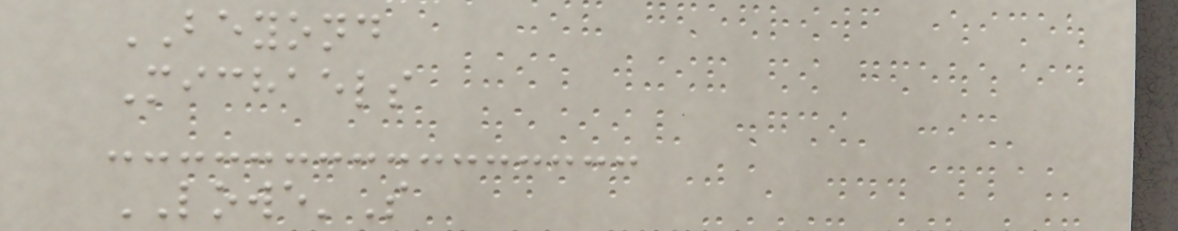BEYOND
Michaels
LOWE'S
